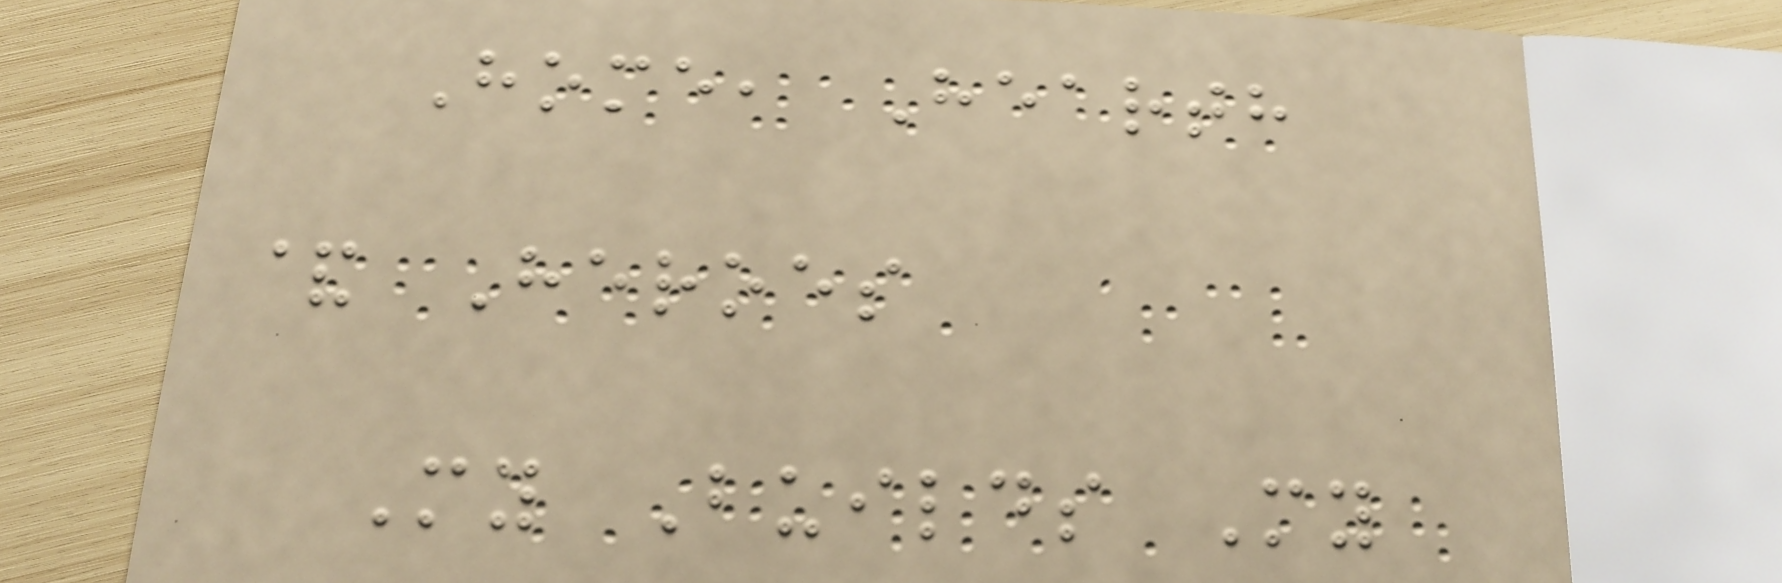Home, Hearth
& Heroes
My Builds My
